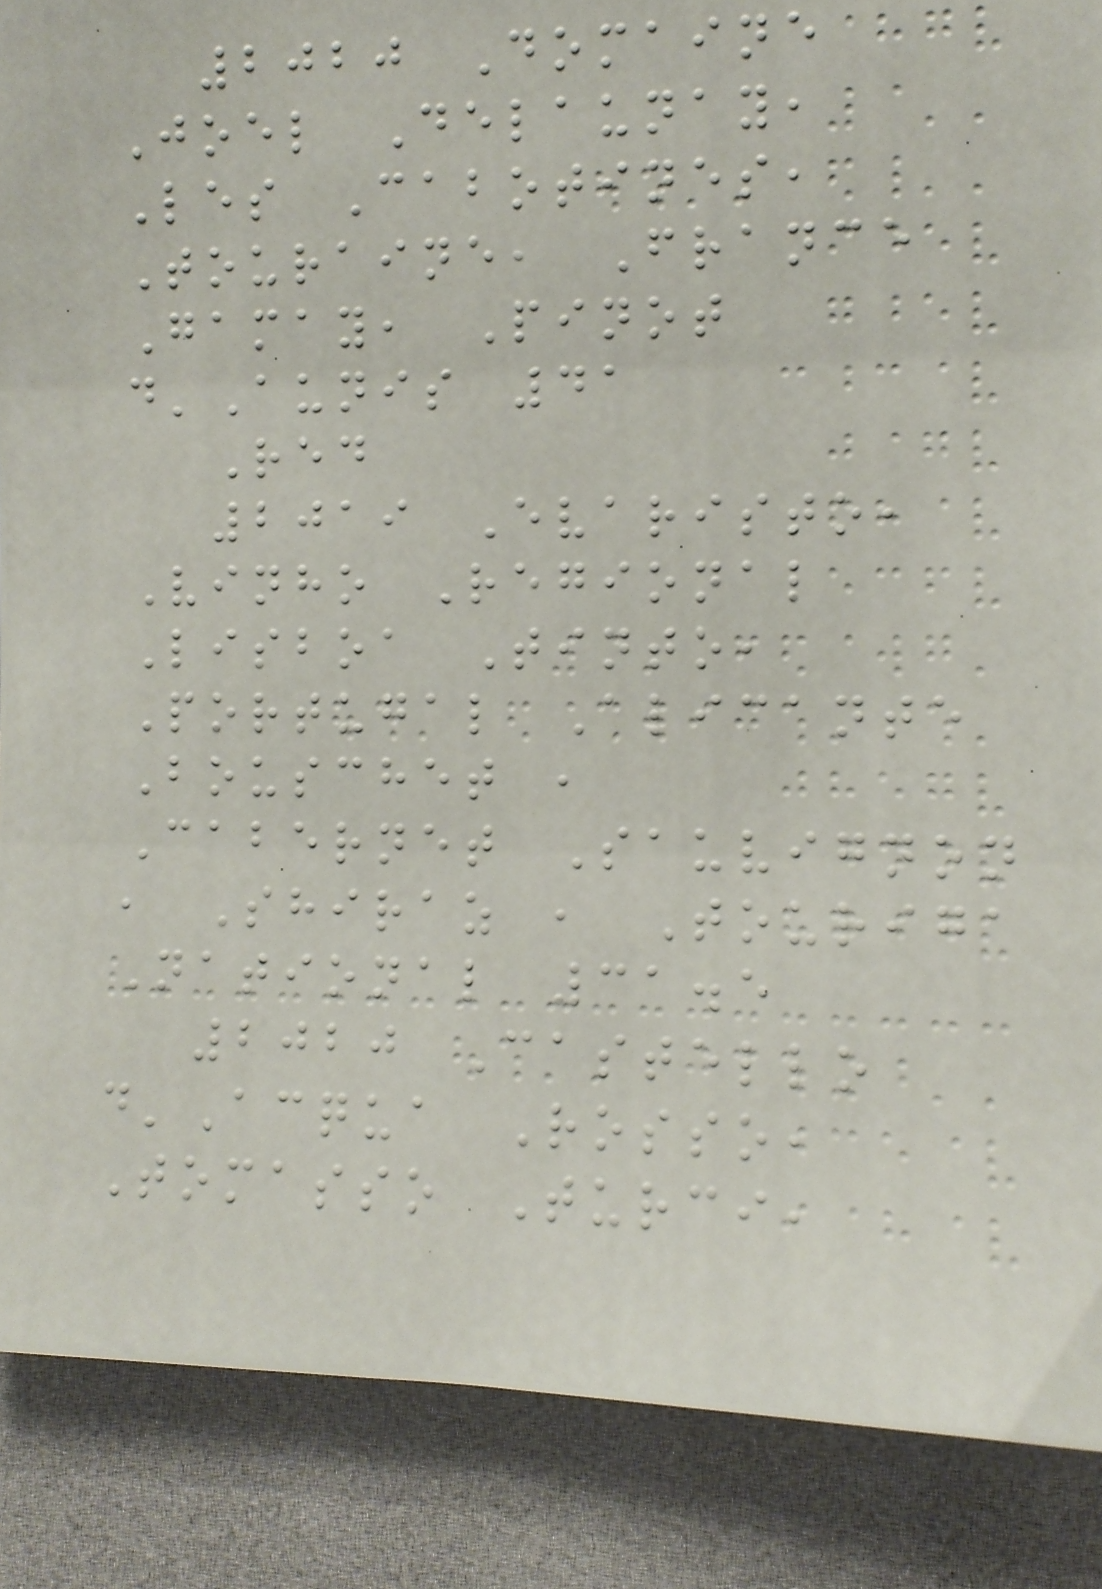2020 Domaine
Joel Delaunay,
Les Cabotines,
Touraine, France
Gamay, Pinot
d'Aunis 41
Red
2019 Evaristo,
Vinho Regional
Lisboa Tinto,
Portugal Alicante
Bouschet ,
Cabernet Sauvignon
, Shiraz , Touriga
National 31.5
2020 Castello
d'Acqua Rosso,
Tomasso Turci,
